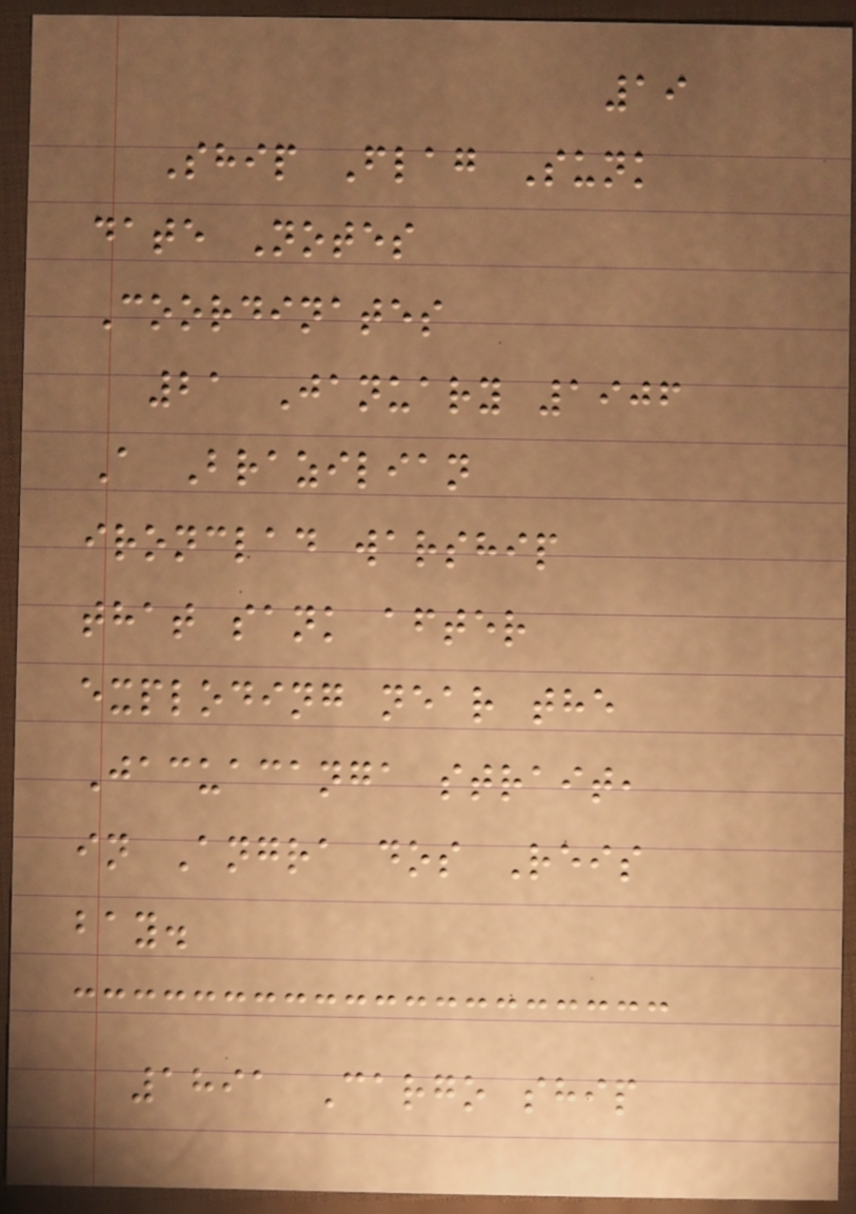19
Ship Flag Sunk
date Notes
Coordinates
21 January 1906
A Brazilian
ironclad warship
that sank after
exploding near the
Jacuacanga strait,
in Angra dos Reis
bay.
1891 Cargo ship
